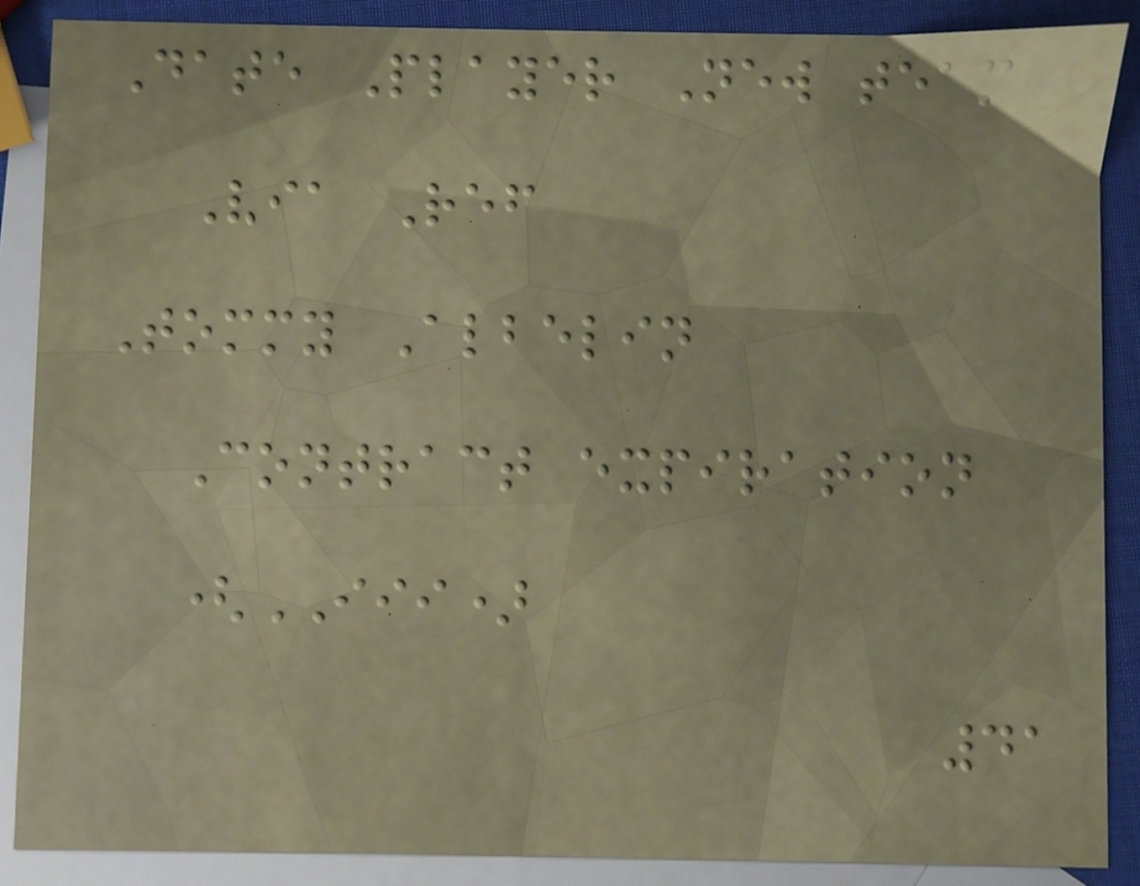Date Player New team
Via Ref
Tommy Albelin
Contract expiration
(III)
41
